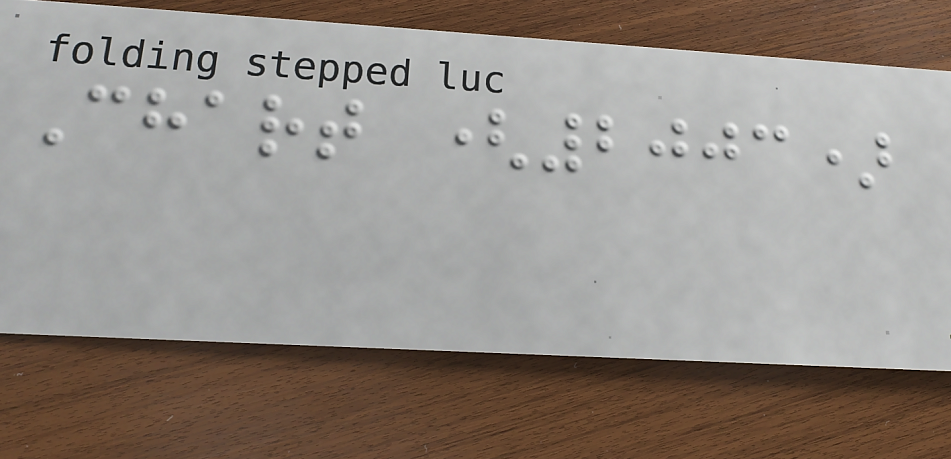Chart (2003)
